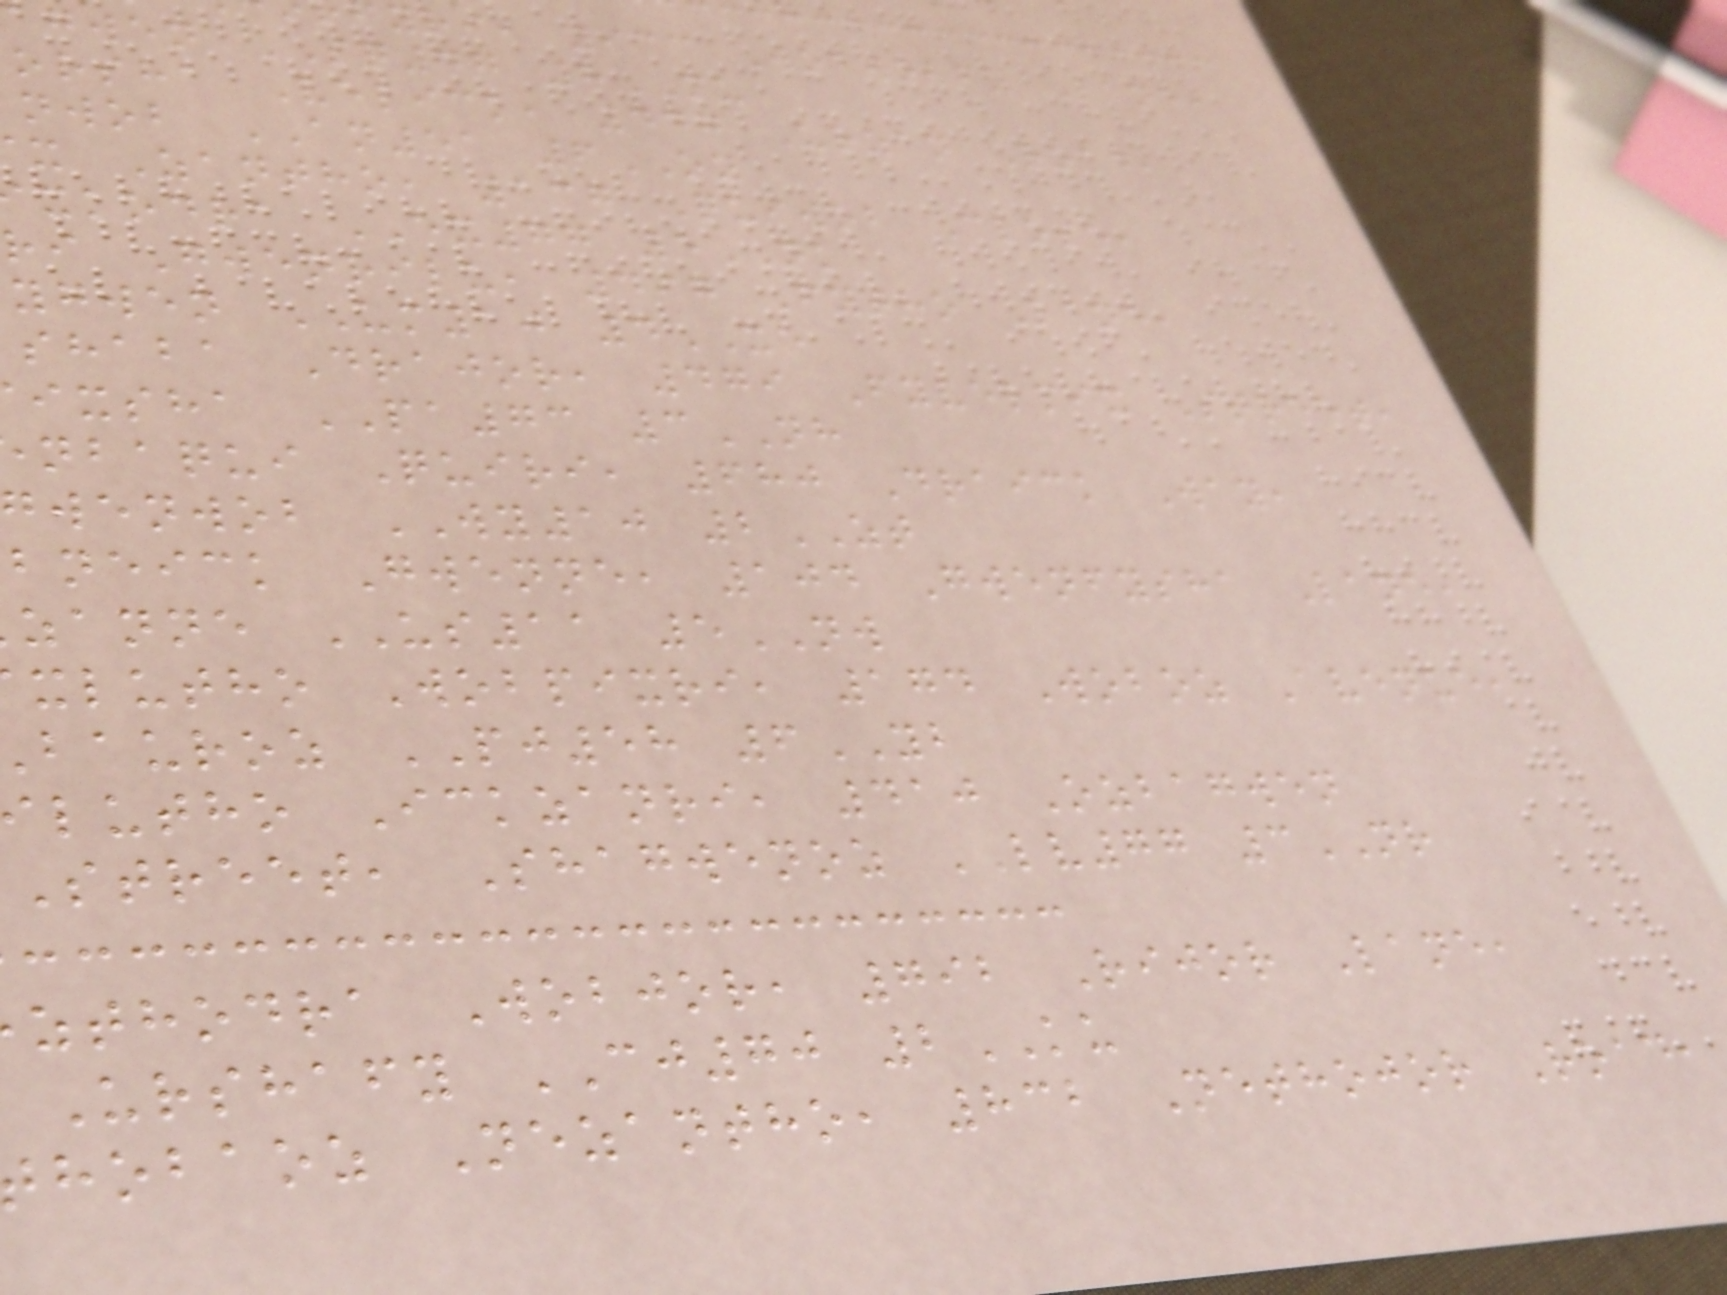yri, 933 Wobwobfy Lane,
agwen SQ47 8MU
orsha Velick, 447 Urzan Road,
nwob AN51 6OY
x Zantho, 137 Quiwob Close,
xkodra EX77 5NK
ri Gwenrilu, 497 Fytho Lane,
ygwen UM10 4XE
shaba Drajor, 479 Fyvelpix Street,
ixsha PA73 3NH
nbaqui Quiri, 680 Draick Way,
wenwob WY10 2ZT
bneick Gwenne, 104 Gwenfysha Lane,
zanne US11 5NW
xlutho Wobpixri, 174 Woboz Avenue,
bauroz PJ58 6YB
lutho Ickzanri, 410 Ozbagwen
Street, Shagwenoz LV77 3NR
zthodra Wobjor, 792 Rijor Lane,
Urshafy CJ70 2KU
hobaoz Nezantho, 832 Nethojor Road,
